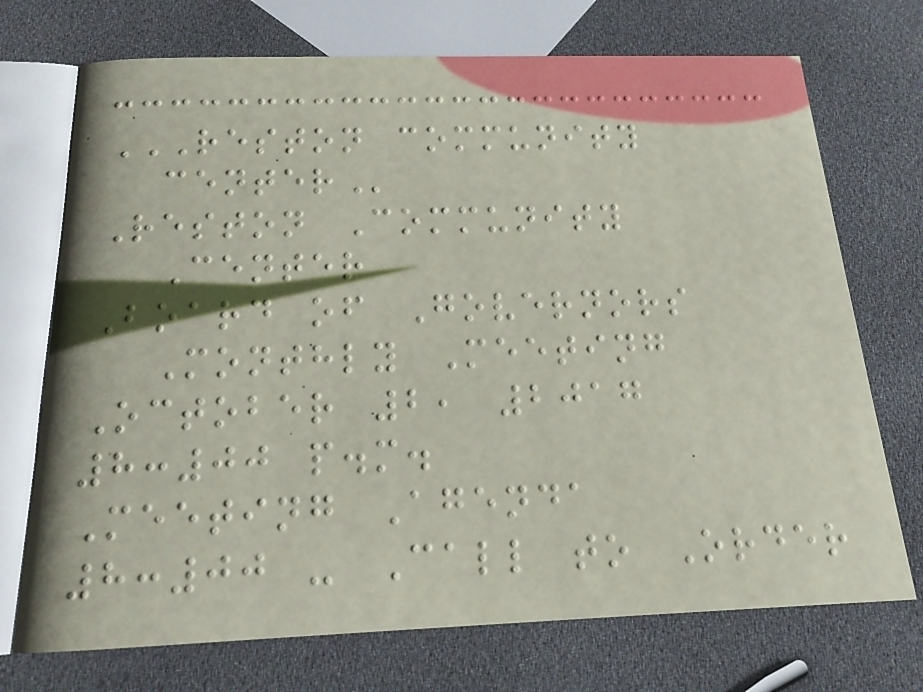RESTON COMMUNITY
CENTER
Reston Community
Center
Board of Governors
Monthly Meeting
October 2, 2017
8:00 p.m.
Meeting Agenda
8:00 - Call to Order
